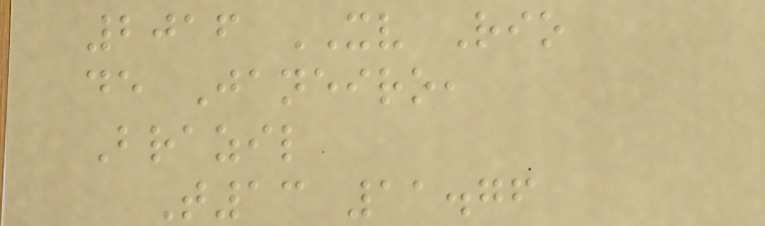2016 XV Rio
de Janeiro,
Brazil
T13 11.76
